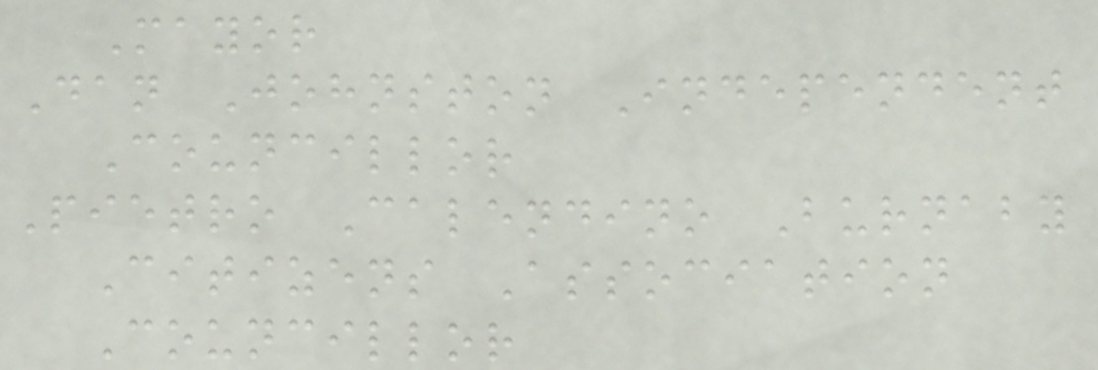Mayor
Dan Johnston Independent
Councillor
Pietro Calendino Burnaby
Citizens Association
Councillor
